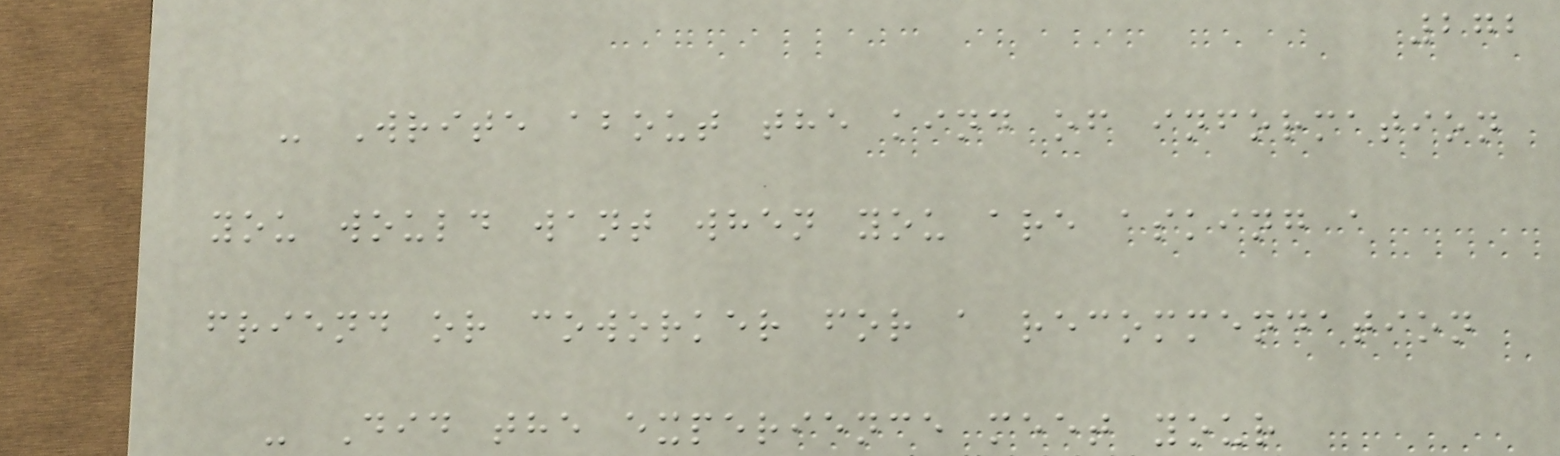272
- Write about the kind of information
you would want when you are asking a
friend or coworker for a recommendation
- Did the experience meet your
